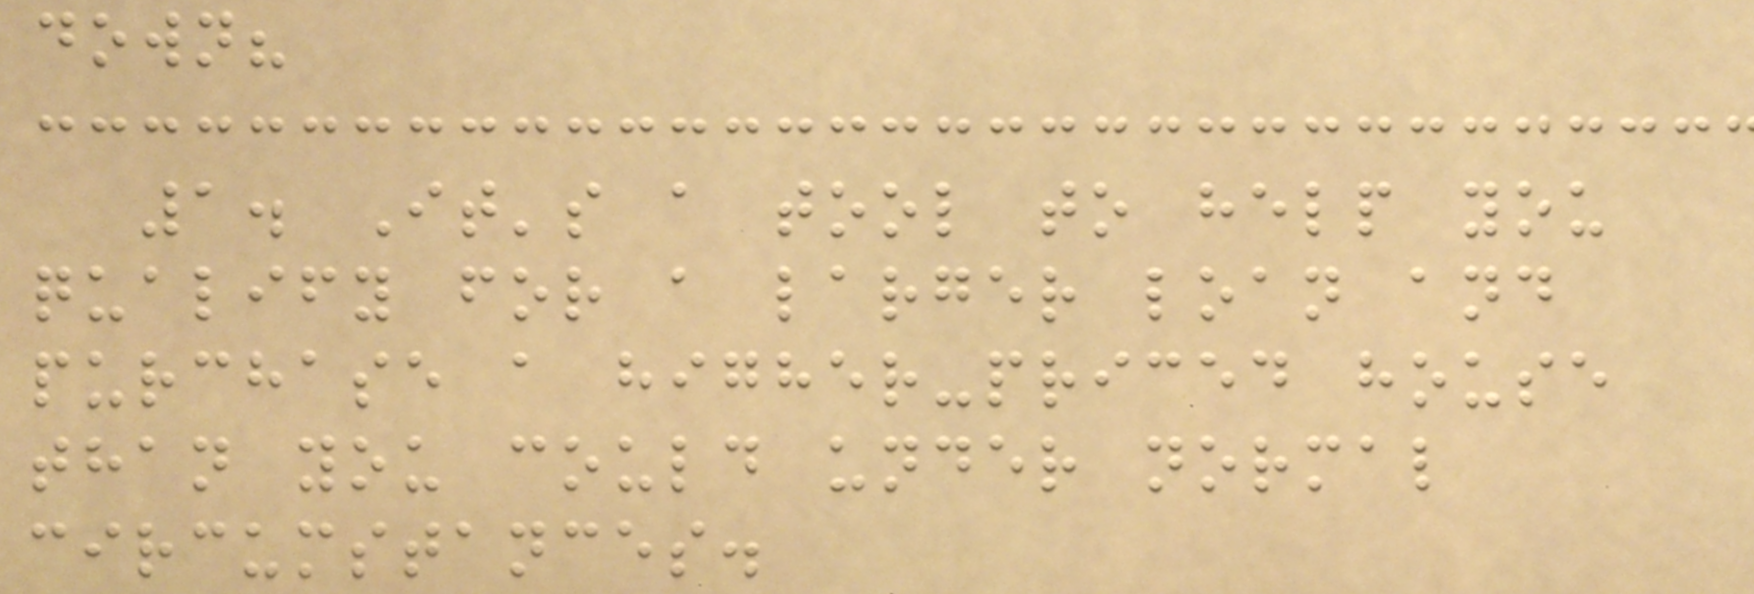down?
1. It's a tool to help you
qualify for a larger loan and
purchase a higher-priced house
than you could under normal
circumstances.
